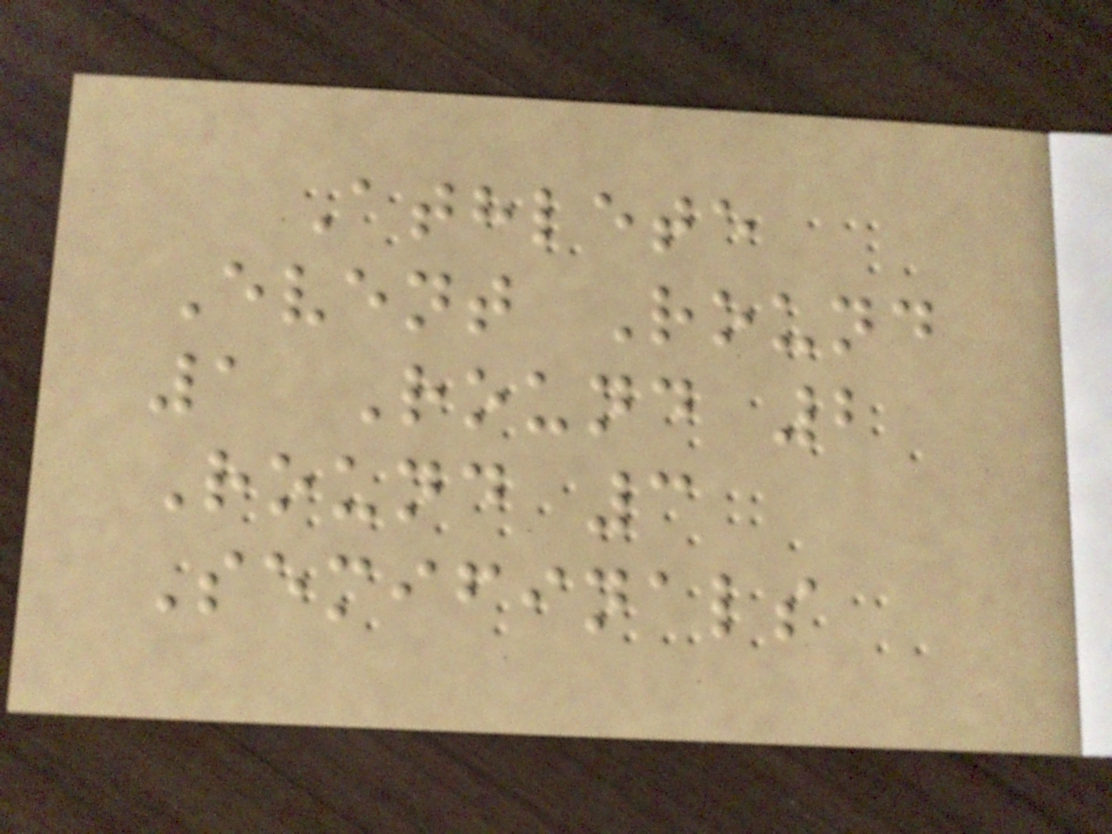Athlete
Event Round
1 Round 2
Round 3
Semifinals
